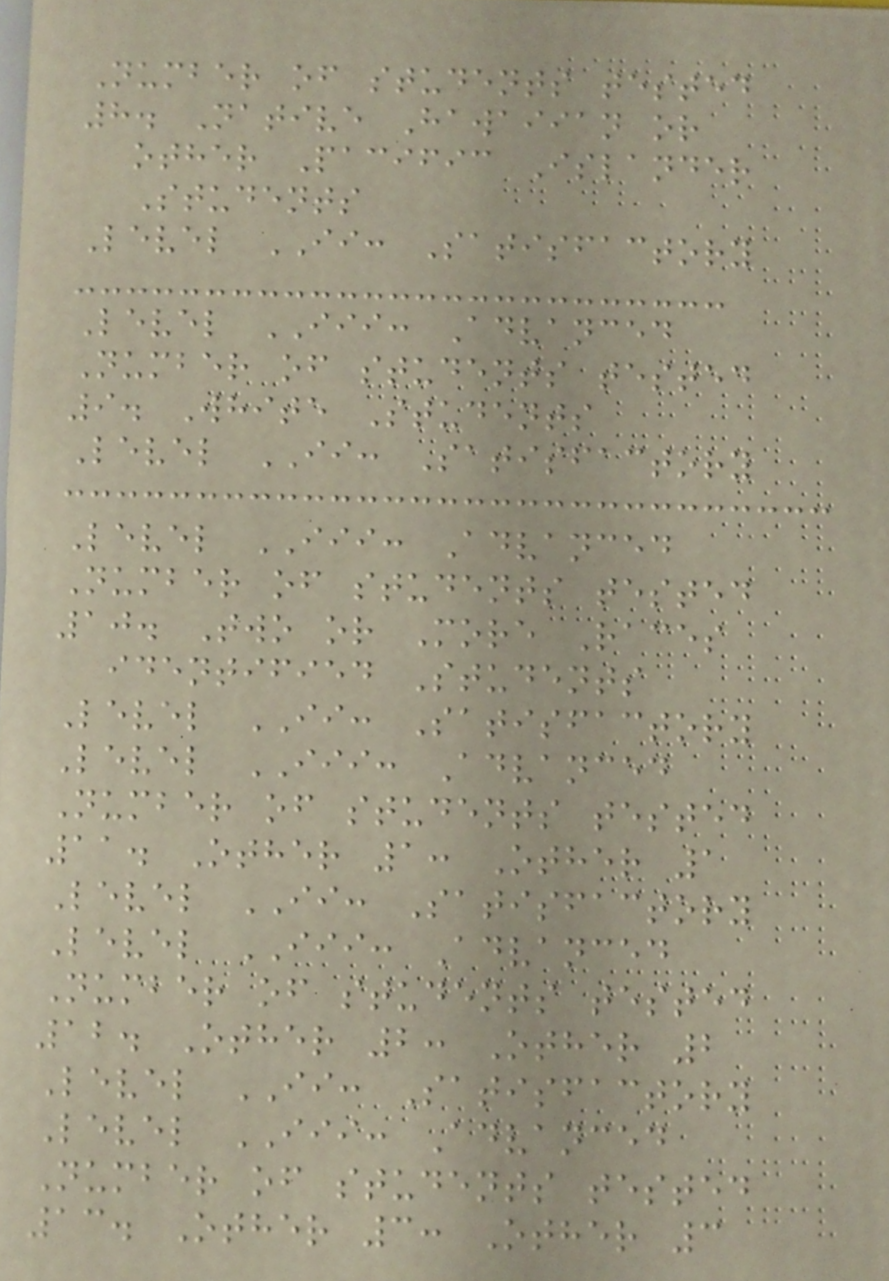Number of students tested
8. Native Hawaiian or
other Pacific Islander
Students
Level II: Satisfactory
Level III: Advanced
Number of students tested
9. White Students
Level II: Satisfactory
Level III: Advanced
Number of students tested
10. Two or More Races
identified Students
Level II: Satisfactory
Level III: Advanced
Number of students tested
11. Other 1: Other 1
Level II: Satisfactory
Level III: Advanced
Number of students tested
12. Other 2: Other 2
Level II: Satisfactory
Level III: Advanced
Number of students tested
13. Other 3: Other 3
